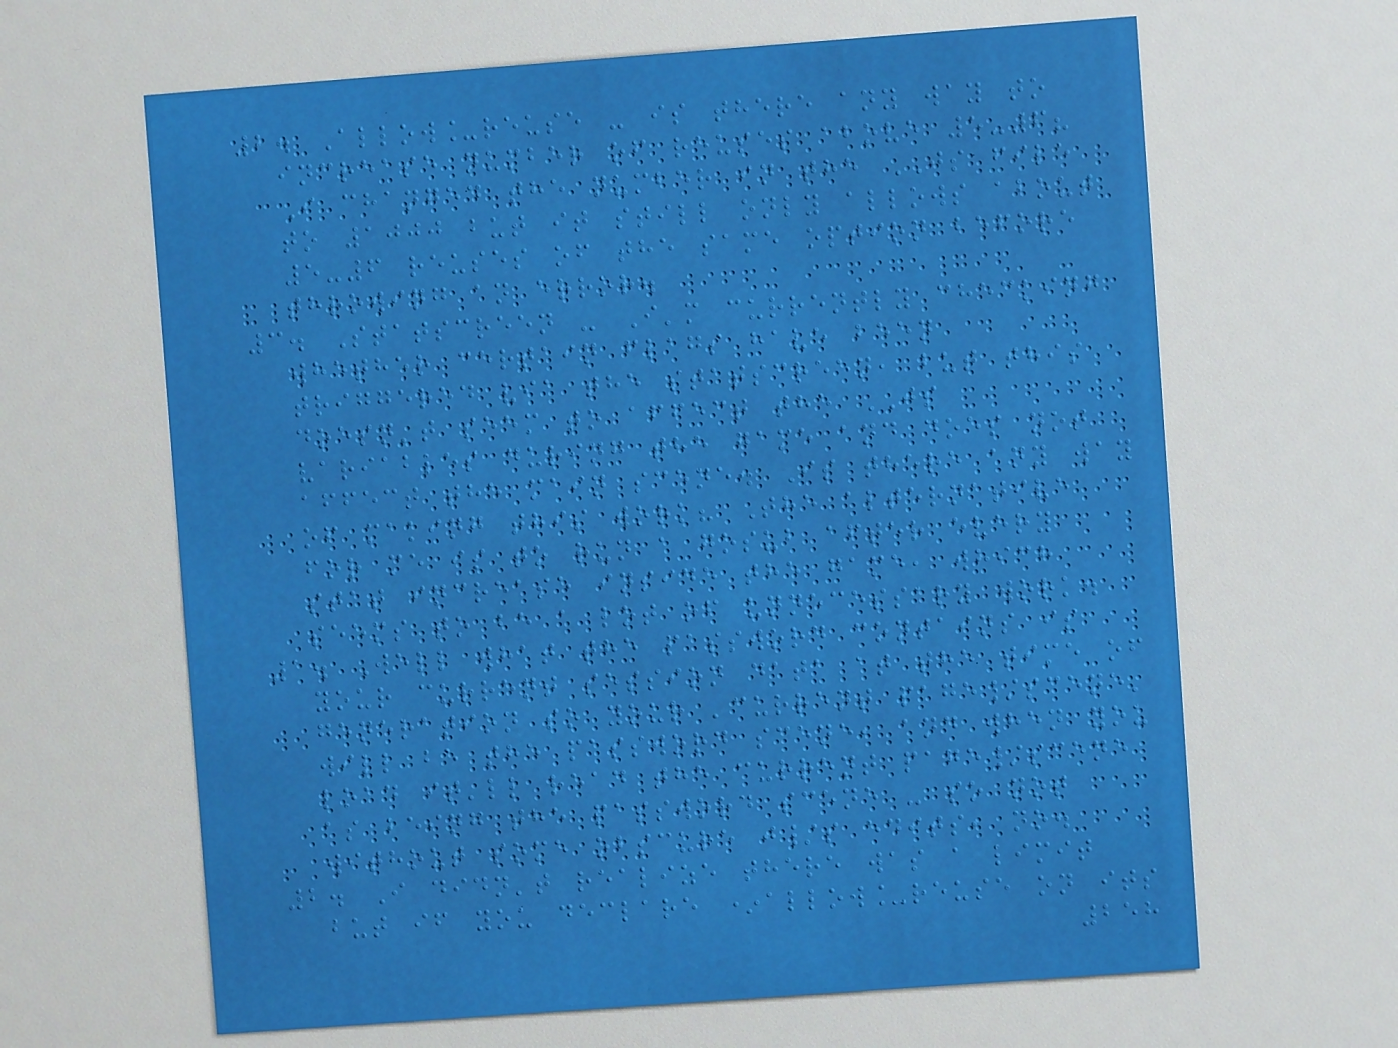2. Allow_reuse - is there any way to
increase number of reuses above 5-6?
I changed the number in the JS file
to 1000 but it still only allows about
5-6 reuses of the same option before
throwing an error.
3. Statscreen - I'm currently checking
whether certain flags have been
triggered via the statscreen, but this
doesn't seem to affect the JS
variables during the game and does not
affect the main scene. Is there any way
of making this work? The alternative
for me is to run a gosub after every
stat increase inside the game, which
seems to be a lot of unnecessary work.
1. Well what the password contains is
your current session data at the time of
generation so your 'current page/scene'
will be the password scene, and when you
load it'll read the current page/scene
as being the password scene - so not
without some obscure j/s edits, no.
2. I didn't realize there was a limit
but if you declare *allow_reuse on its
258
